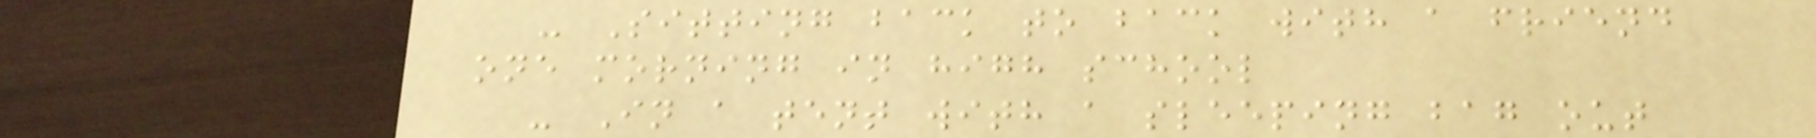- Sitting back to back with a friend
one morning in high school
- In a tent with a sleeping bag out
